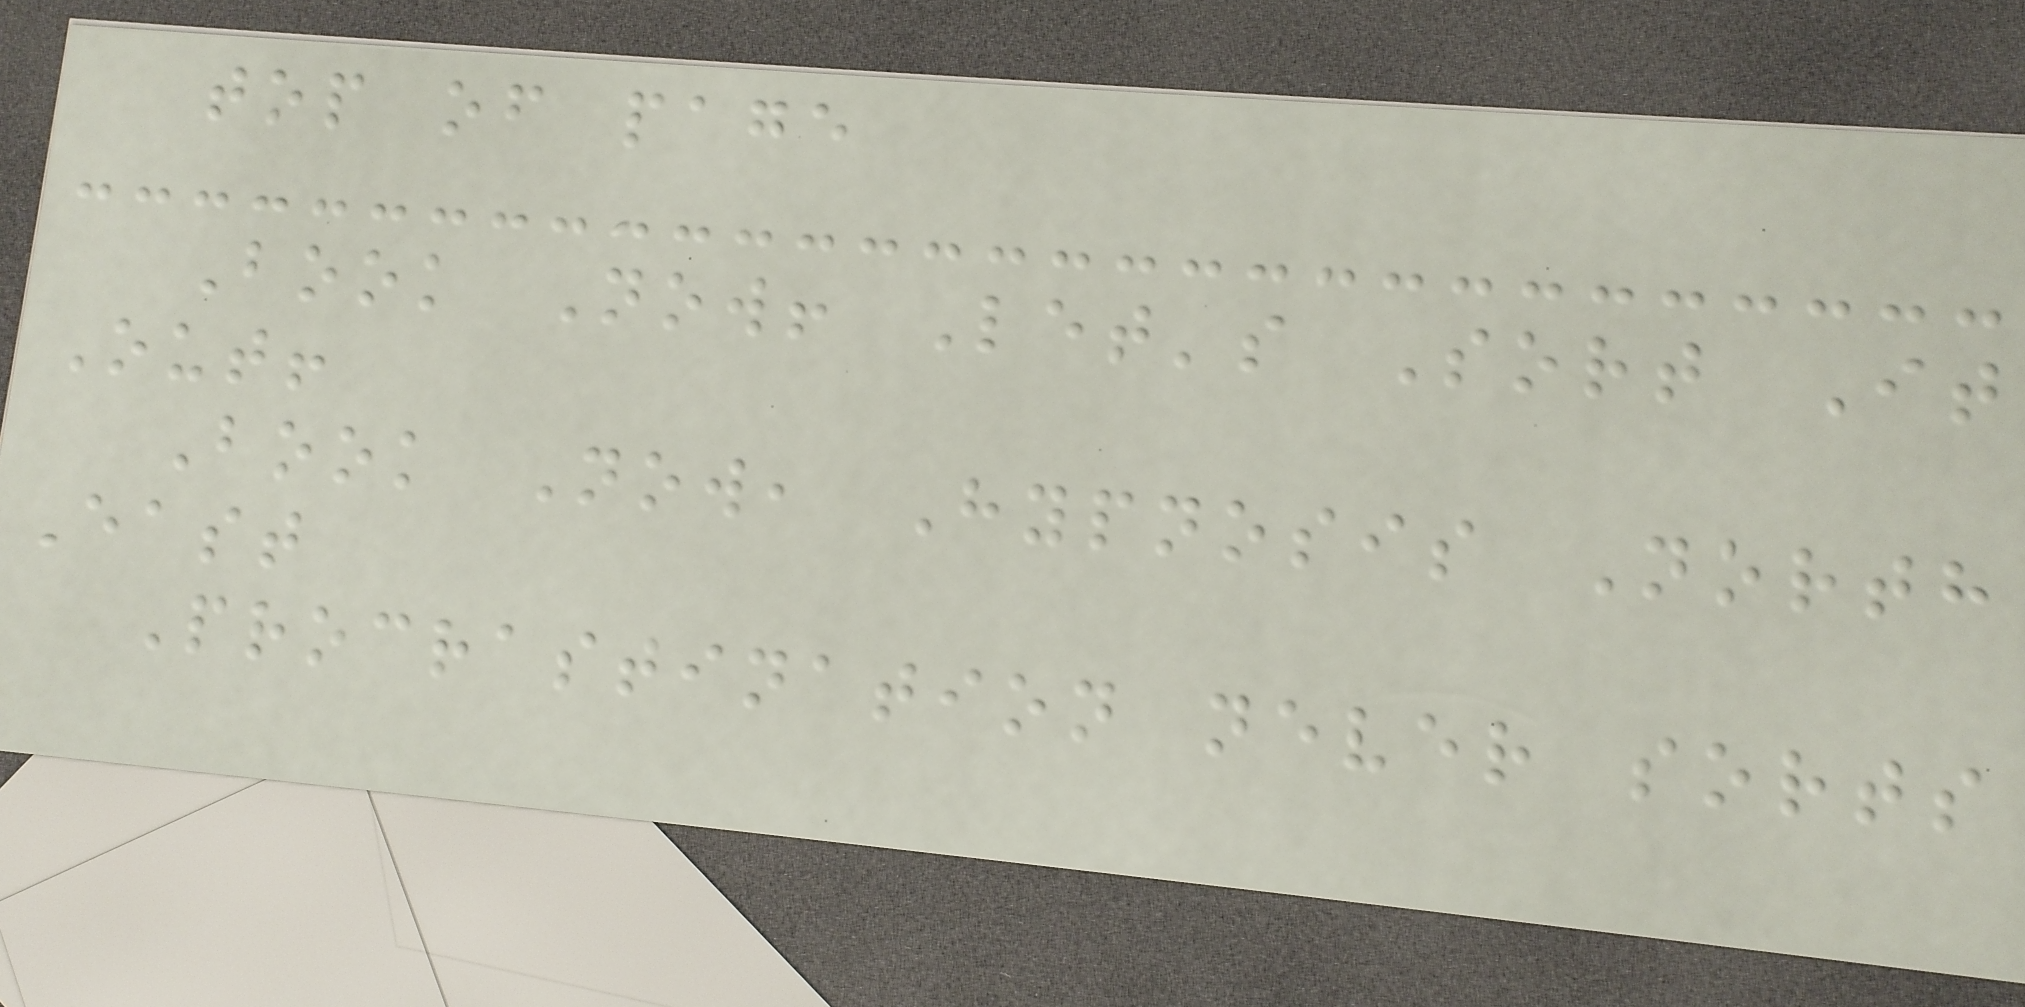top of page
Book Now! Let's Sort It
Out!
Book Now, Hypnosis North
East
Procrastination never sorts
